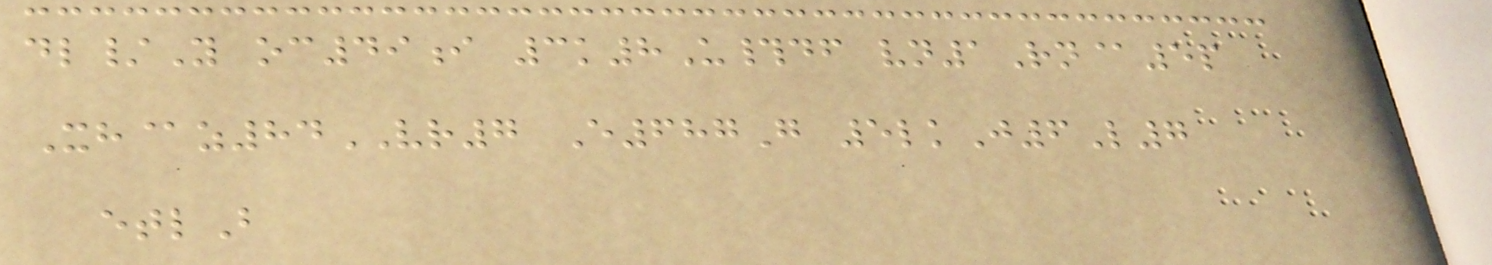dl/Y oc49i 3k8U#df vn1Rn@5p
Xh@z84VR7 E687G 5lkJ6L7
etlB
